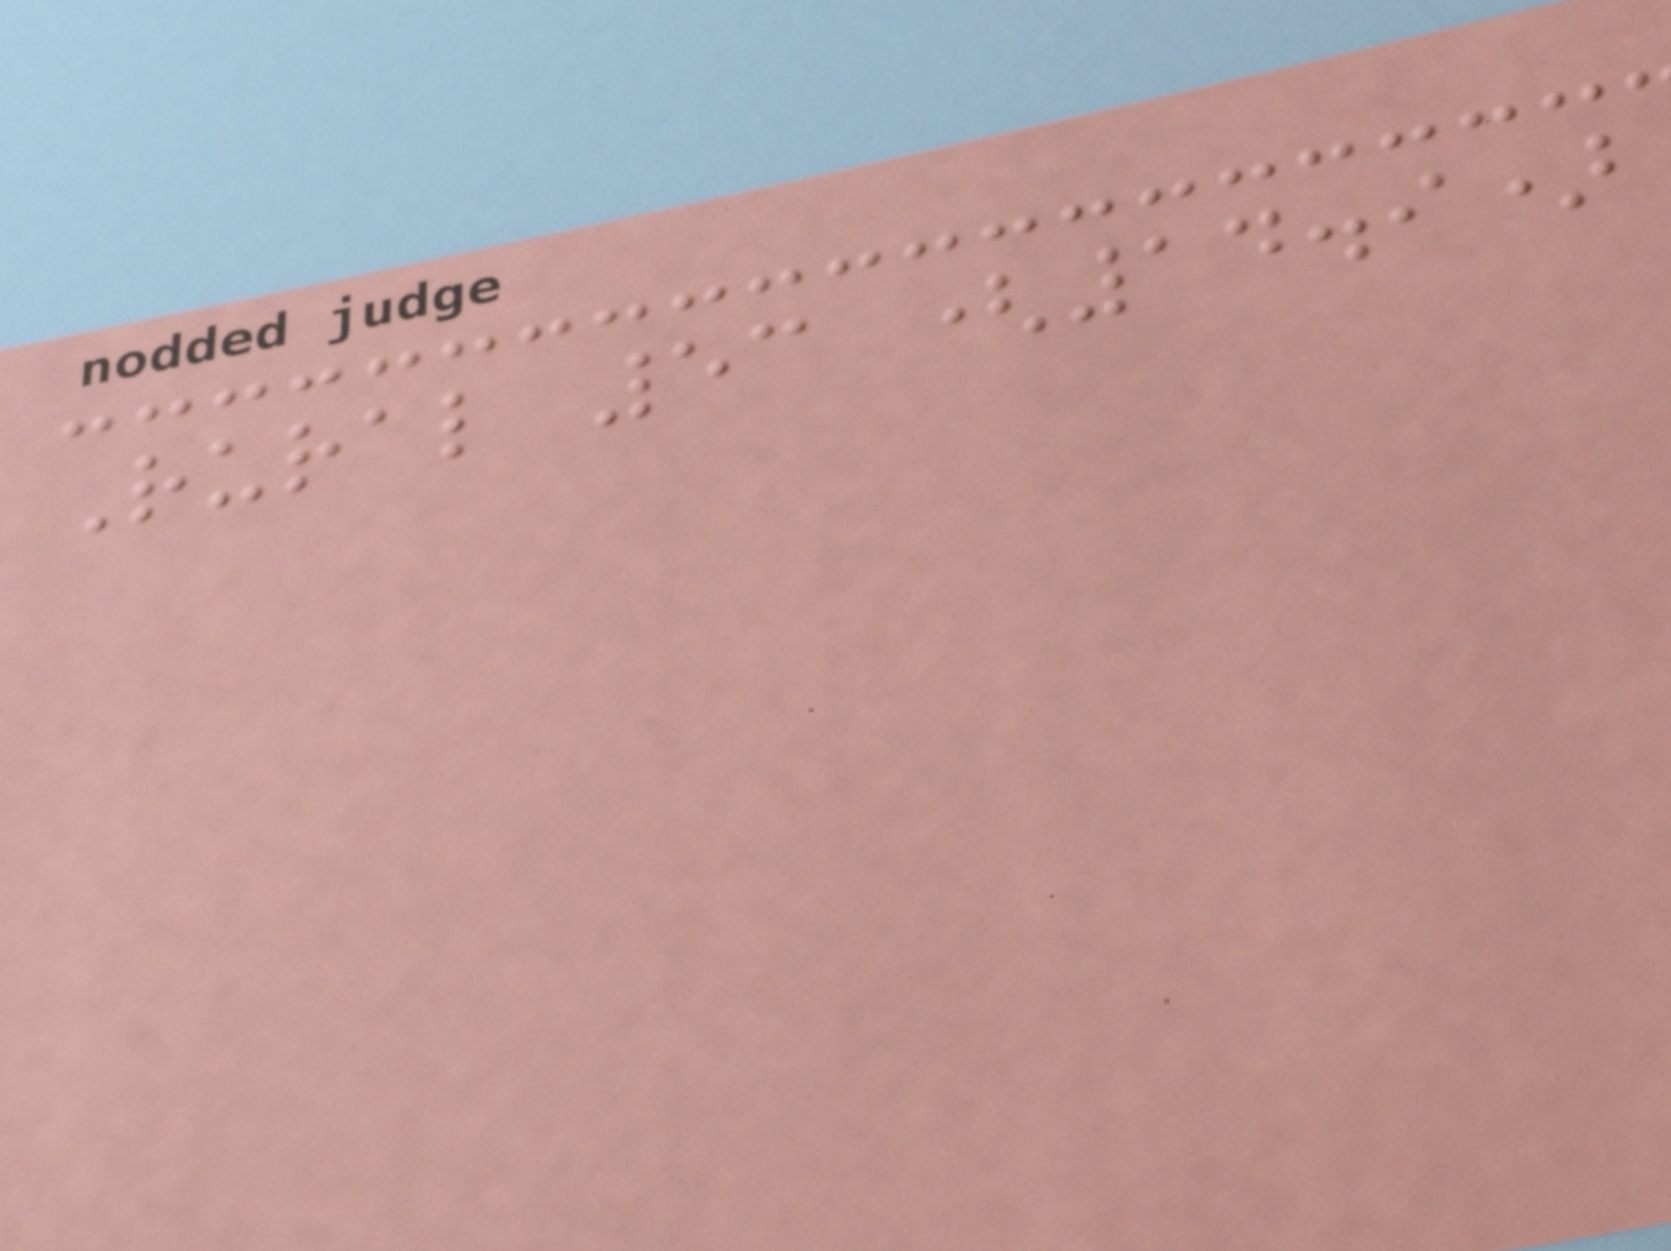Rural 53 (14.9)
